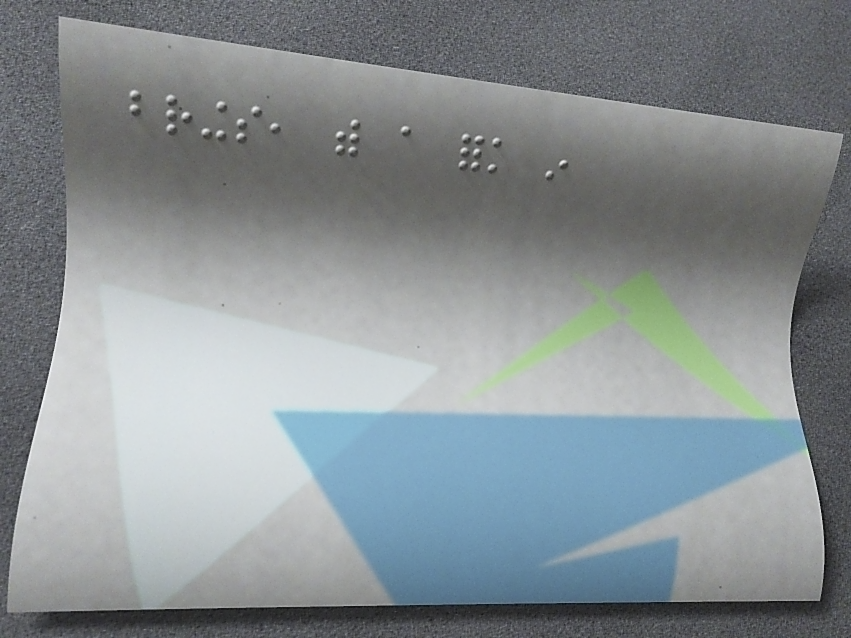brings, with a fork in
